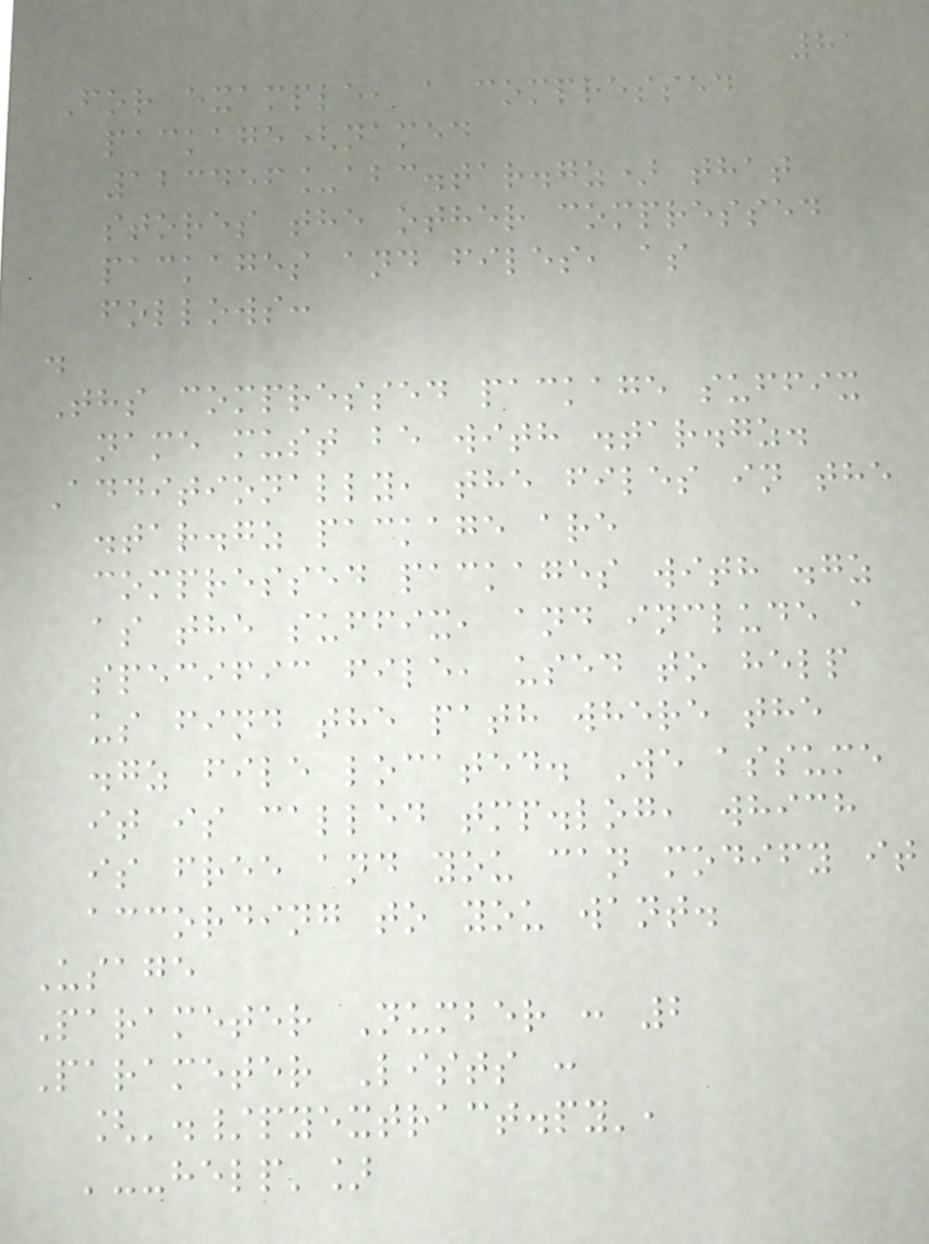81
For example, a compressed
package(named
123456_abc.tar.gz) that
stores the other compressed
packages and files, as
follows:
.
Ths compressed package suffix
name must be with .tar.gz.
Additionally, the files in the
.tar.gz package are
compressed packages with .gz
as the suffix, and include a
specific file, used to help
us find the path where the
.gz file located. We assume
it is called tmp.log, which
is free and you can modify it
according to you want.
Usage
Parameter Number : 2
Parameter Lists :
['./pyextract.py',
'--help']
